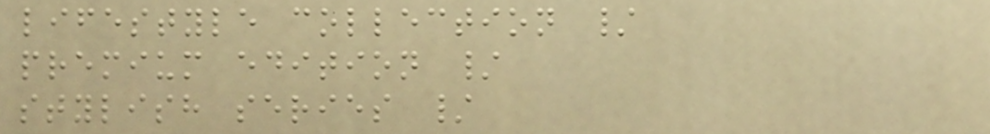lifestyle collection /
premium edition /
stylish series /
